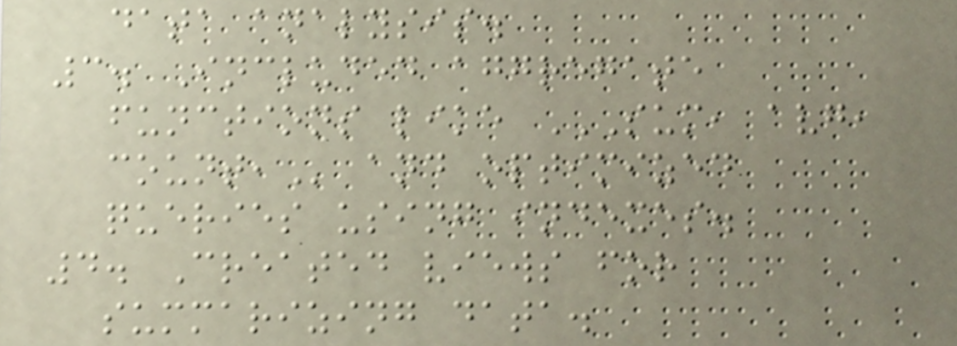data analysis.
3. Included aggregate
functions like SUM, AVG,
COUNT, and optimized
queries using indexes.
4. Created views for
summarizing data.
